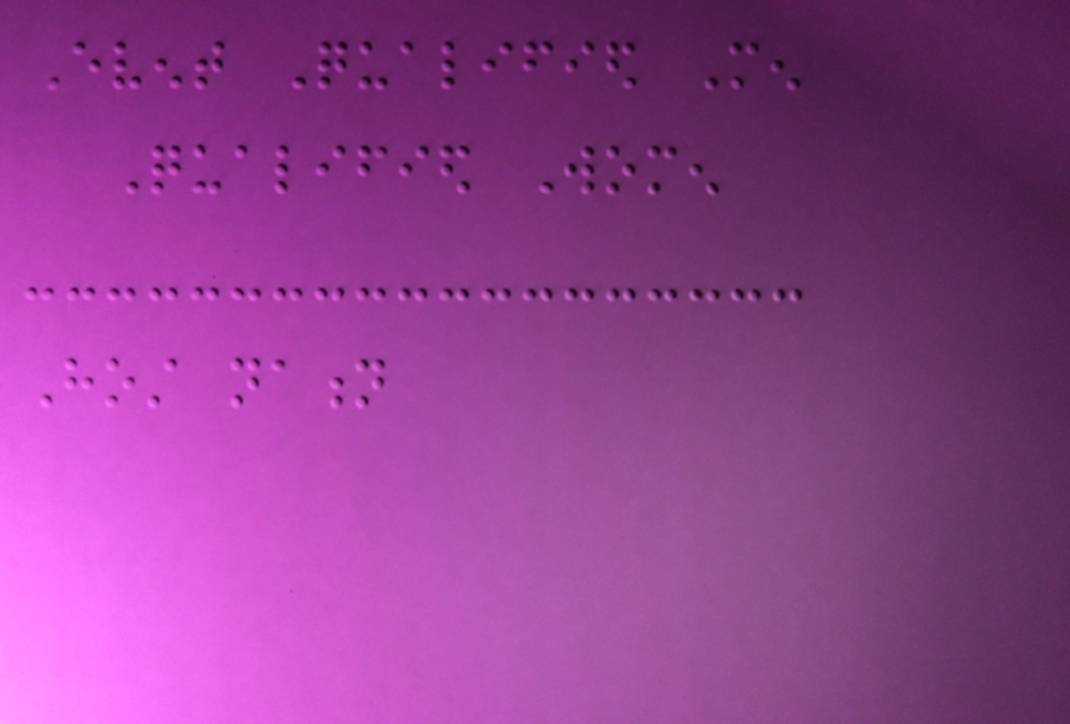Event Qualified Men
Qualified Women
Host nation
